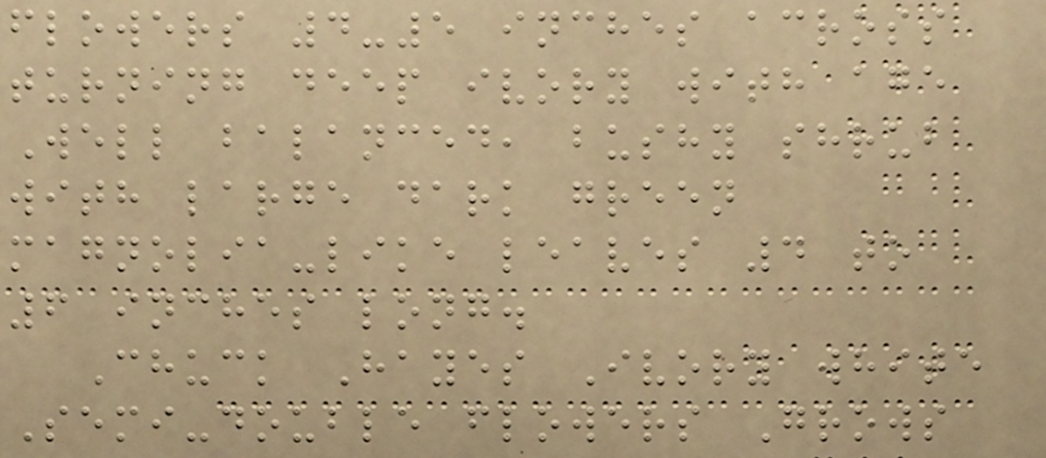flowers 4-5 inches across
turning deep ivory with age
Well balanced, bushy shrub
with large dark green
magnolia-like leaves 4 to
6 inches long.
Chuck Hayes Ivory white
Semi-double flowers Grows
